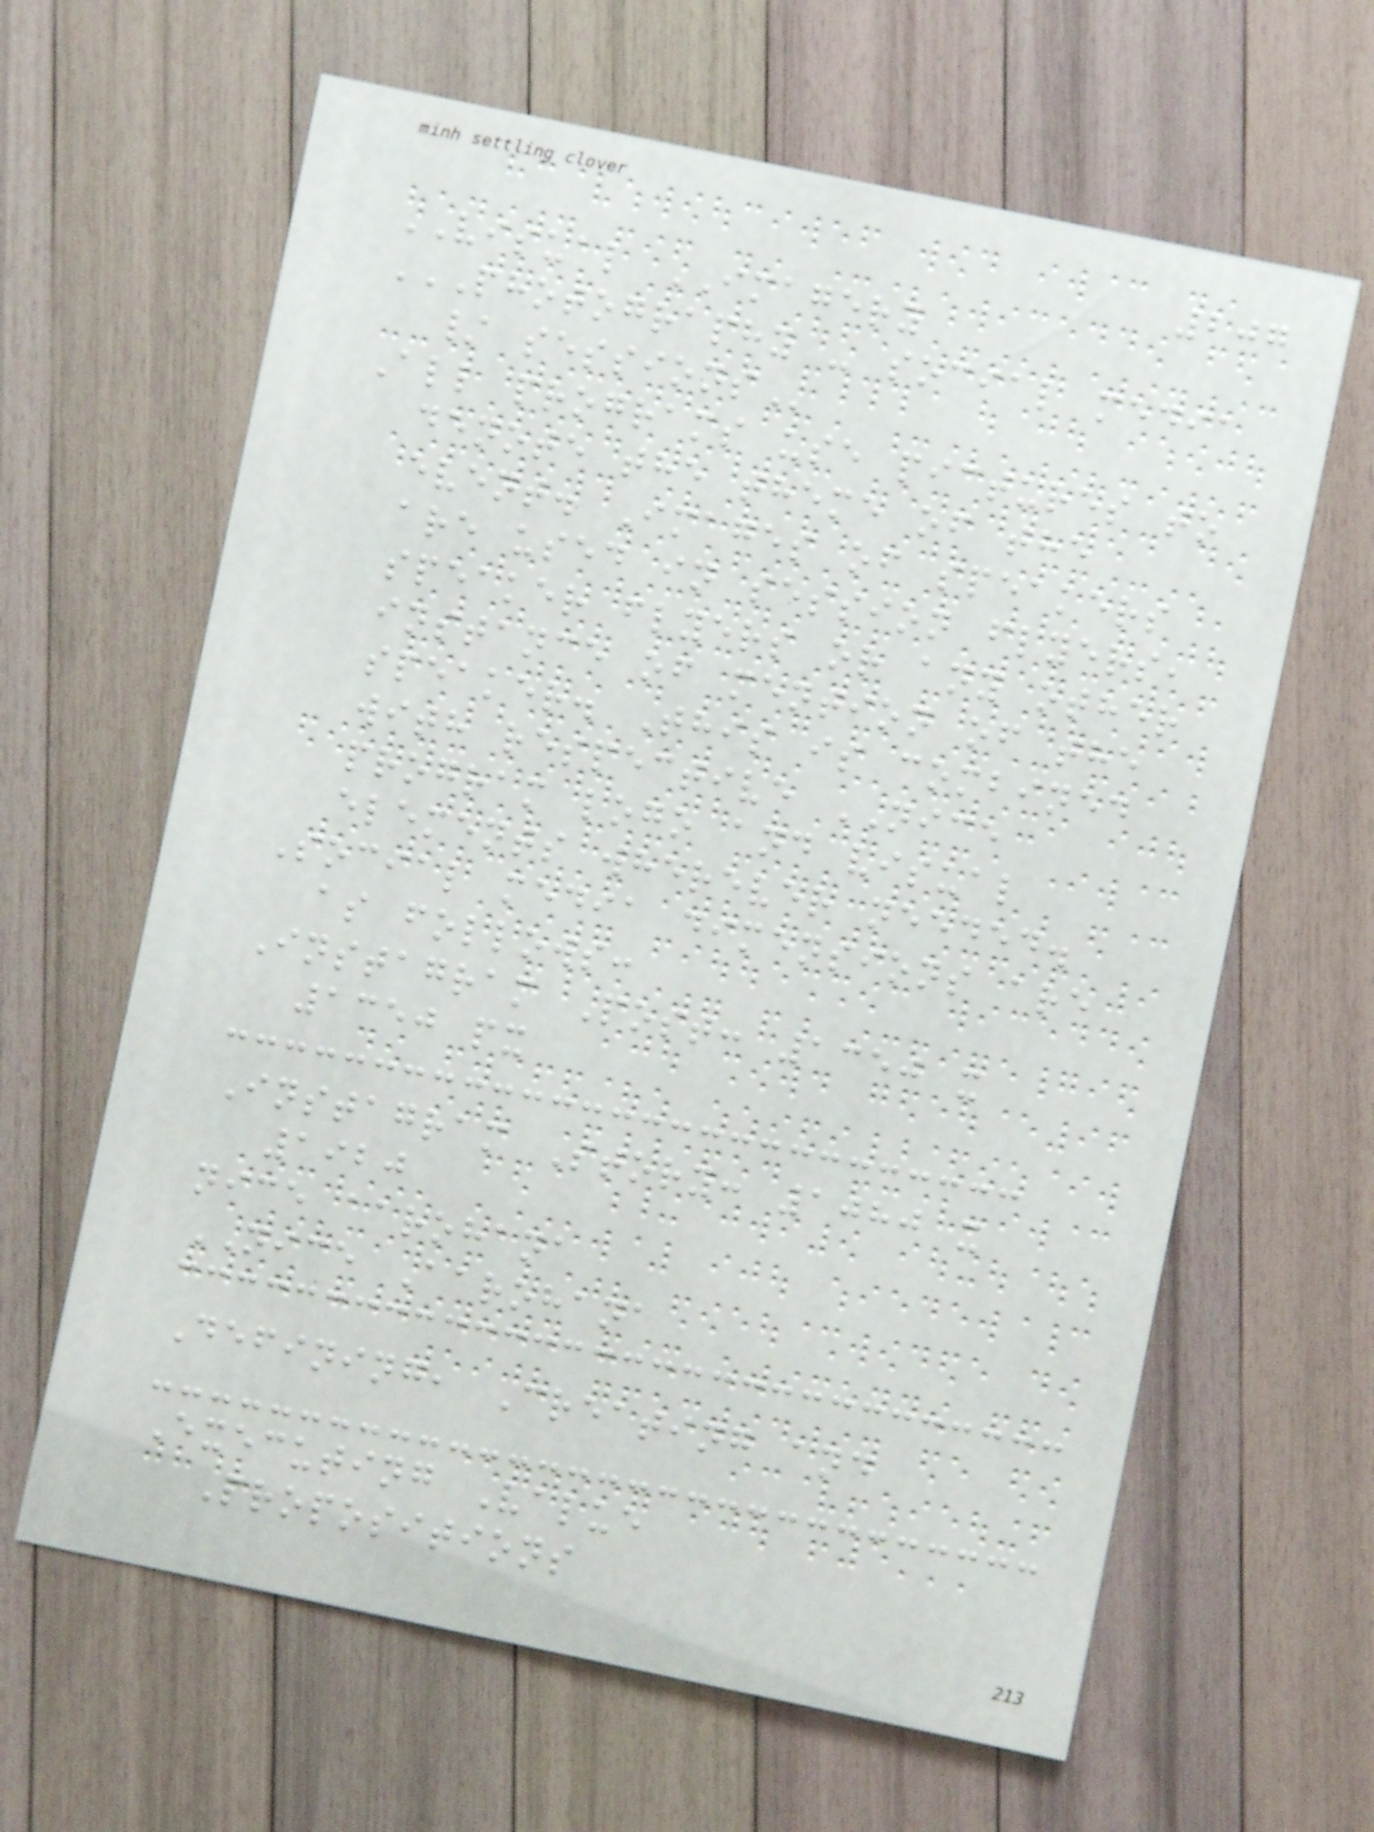207
VISUAL IMAGERY
PHOTOGRAPHY - SOCIAL MEDIA
/ SESSIONS
All programs use pictures to
denote the theme of the
event. Images of speakers
are used in session flyers,
speaker flyers or any other
instance of mention of the
speaker. This is combined
with respective NICE
program logo and visual
elements wherever needed.
Social media dimensions are
as follows:
Instagram Post: 1350 x
1350 px
Instagram Story: 1080 x
1920
nice aarohana
NICE Aarohana
Defining, Creating and
Executing Value
Propositions
